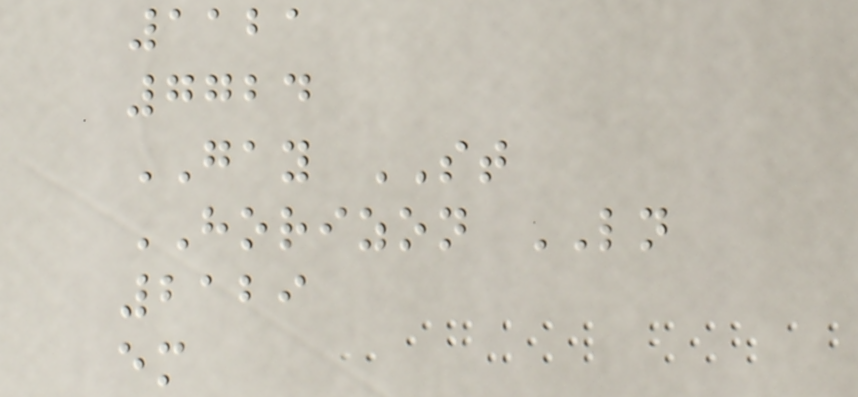1121
7724
GAY ST
HORIZON LN
2129
em
